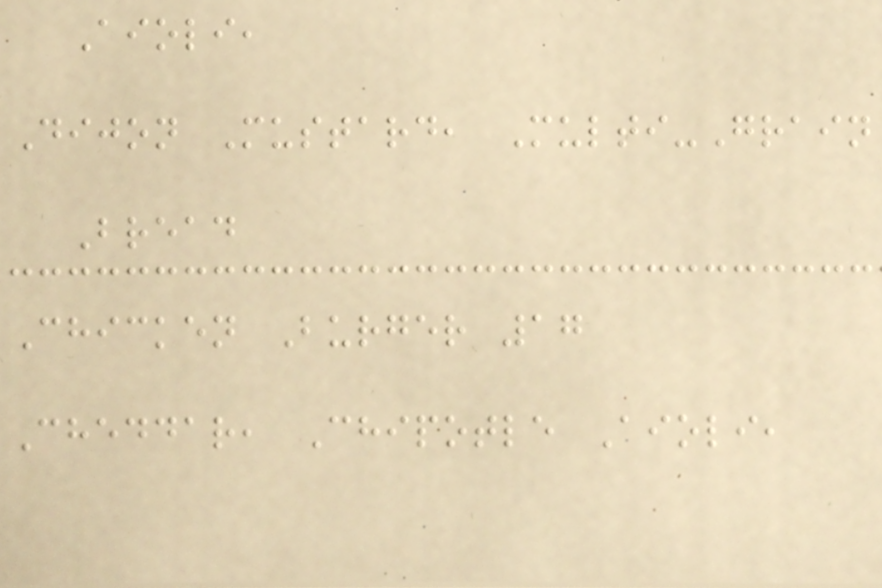Aioli,
Dijon Mustard, Multi-Grain
Bread
Chicken Burger 17
Cheddar, Chipotle Aioli,
